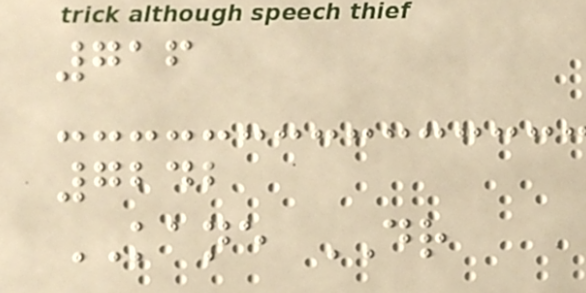716
7242
KANE DR
